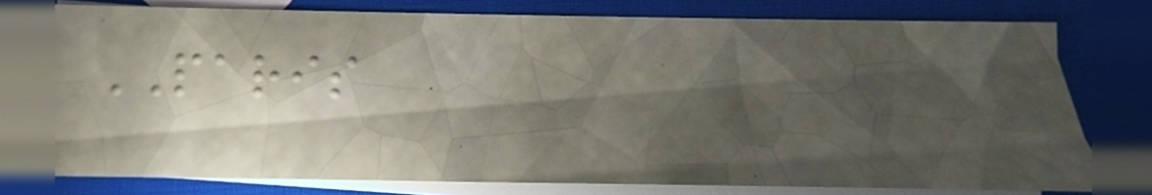PARIS
